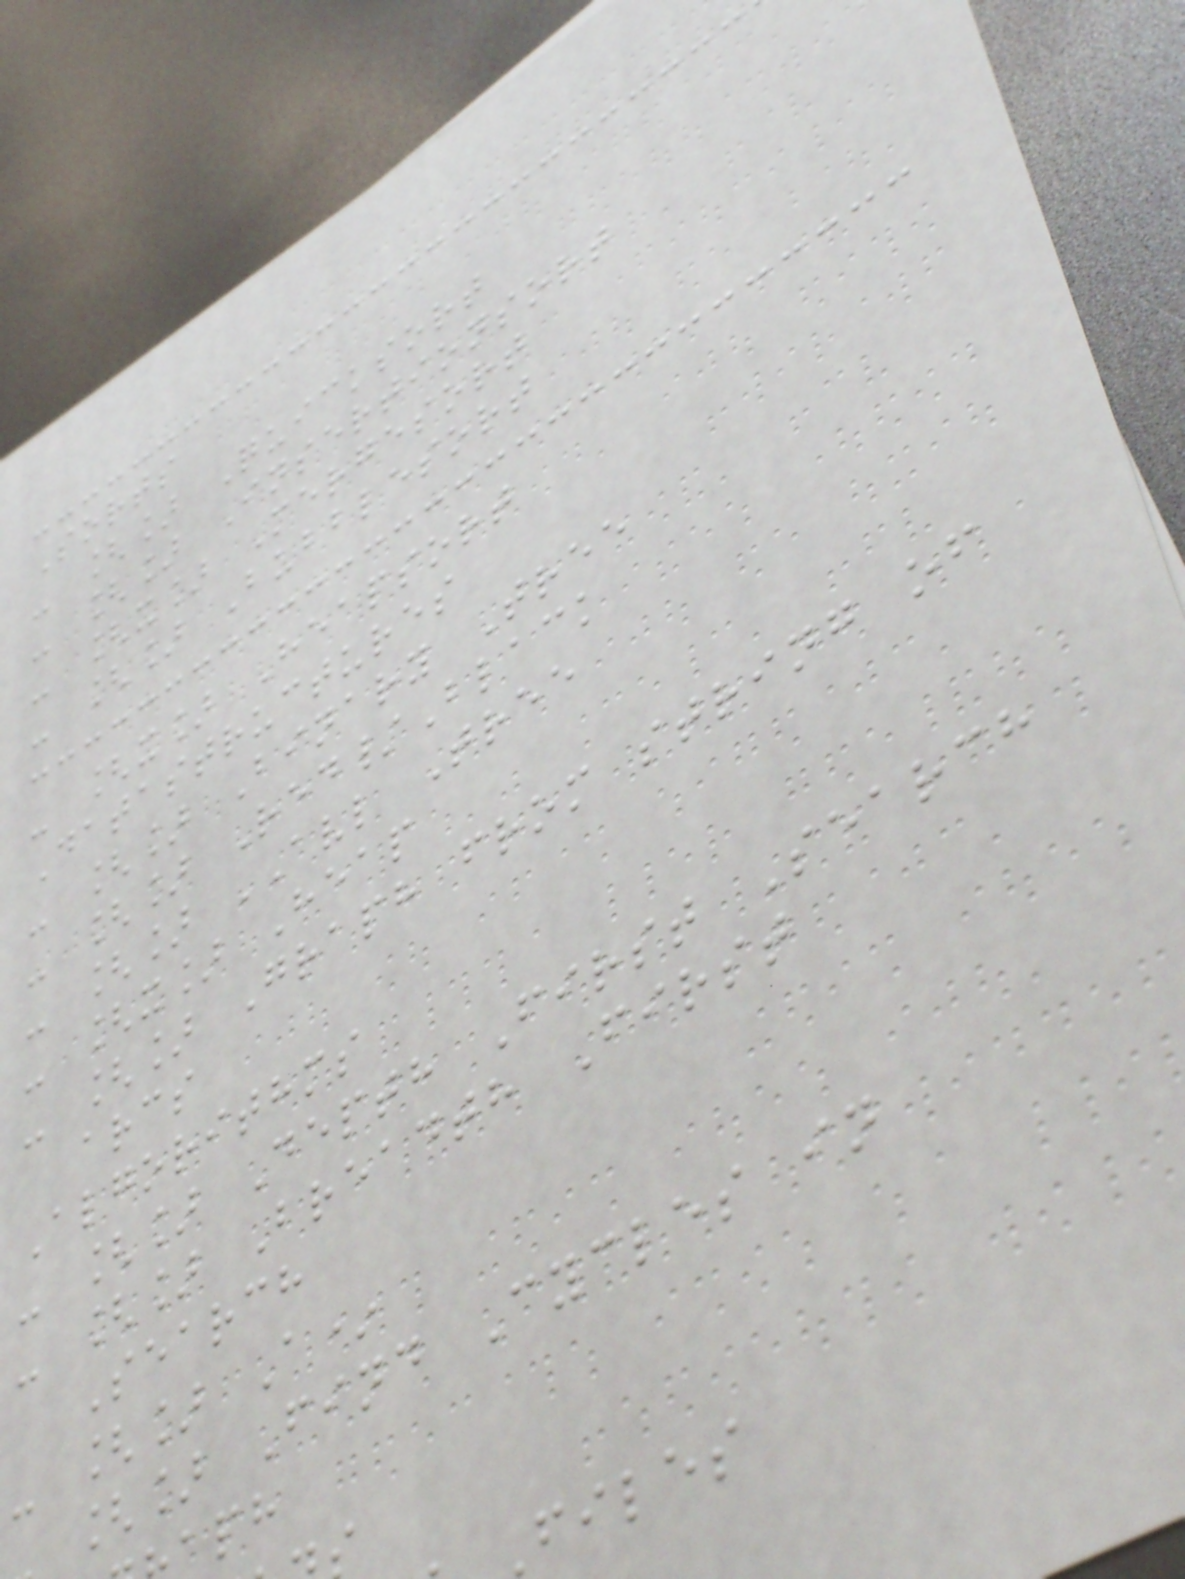Sorts
- [] Quicksort
- [] Insertionsort
- [x] Mergesort
- [] Bubblesort
- [x] Heapsort
Datastructures
- [] Binary Tree
- [] Red/Black
- [] AVL Tree
- [x] Heap
- [] Graph from string of
arcs
Algorithms
- [] Depth First Search
- [] Breadth First
Search
- [] A*
[] Find Cycles in
files
